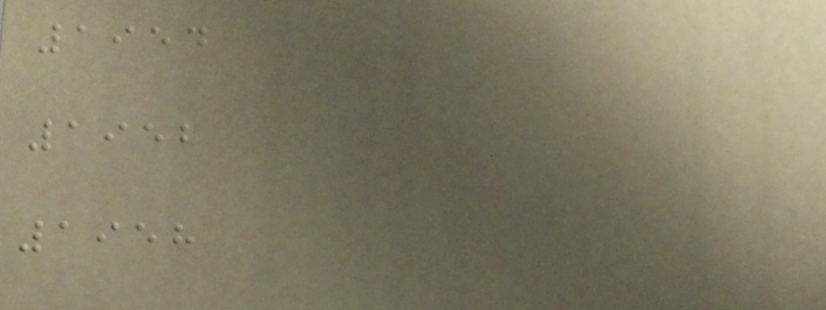1954
1952
1958
